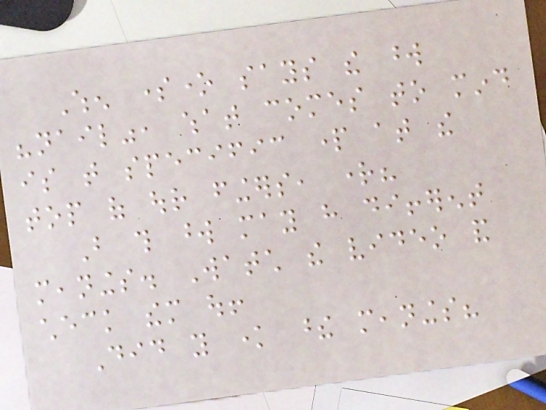When someone says the word
"nail", what comes to mind
is that specific part at the
top of our fingers, right?
But this word may have different
meanings. Watch the video and
check them out!
Did you know these meanings?
